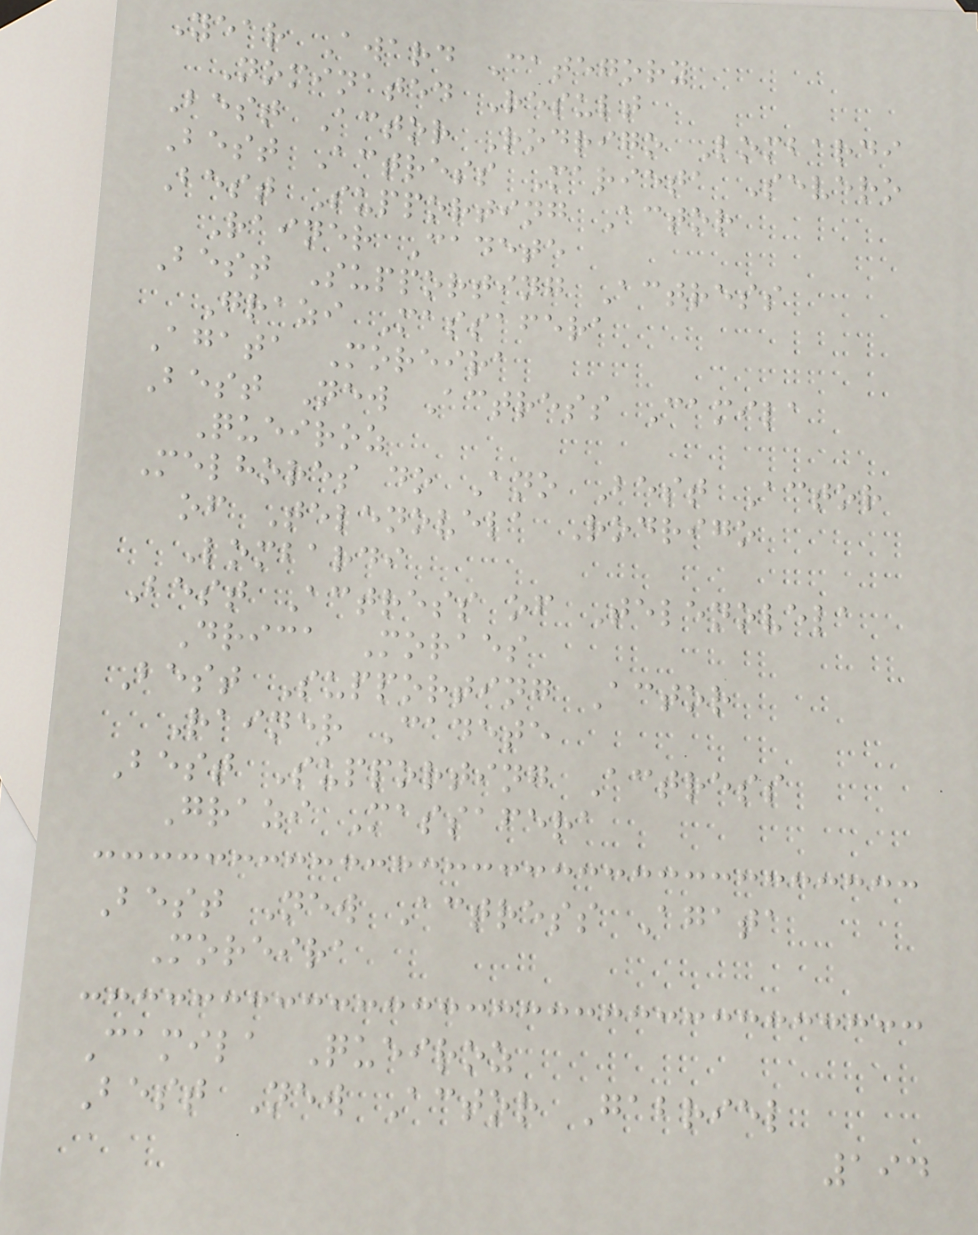Year Award Category
Nominated Result
Best Actor Rodrigo Lombardi
Best Actress Marieta Severo
Best Supporting Actor
Rainer Cadete
Best Supporting Actress
Grazi Massafera
Agata Moreira
Best New Actress Camila
Queiroz
Melhores do Ano Best Actor
of Telenovela Rodrigo
Lombardi
Best Actress of Telenovela
Drica Moraes
Best Supporting Actor
Rainer Cadete
Best Supporting Actress
Grazi Massafera
Best New Actress Agata
Moreira
Camila Queiroz
Best New Actor Gabriel
194
